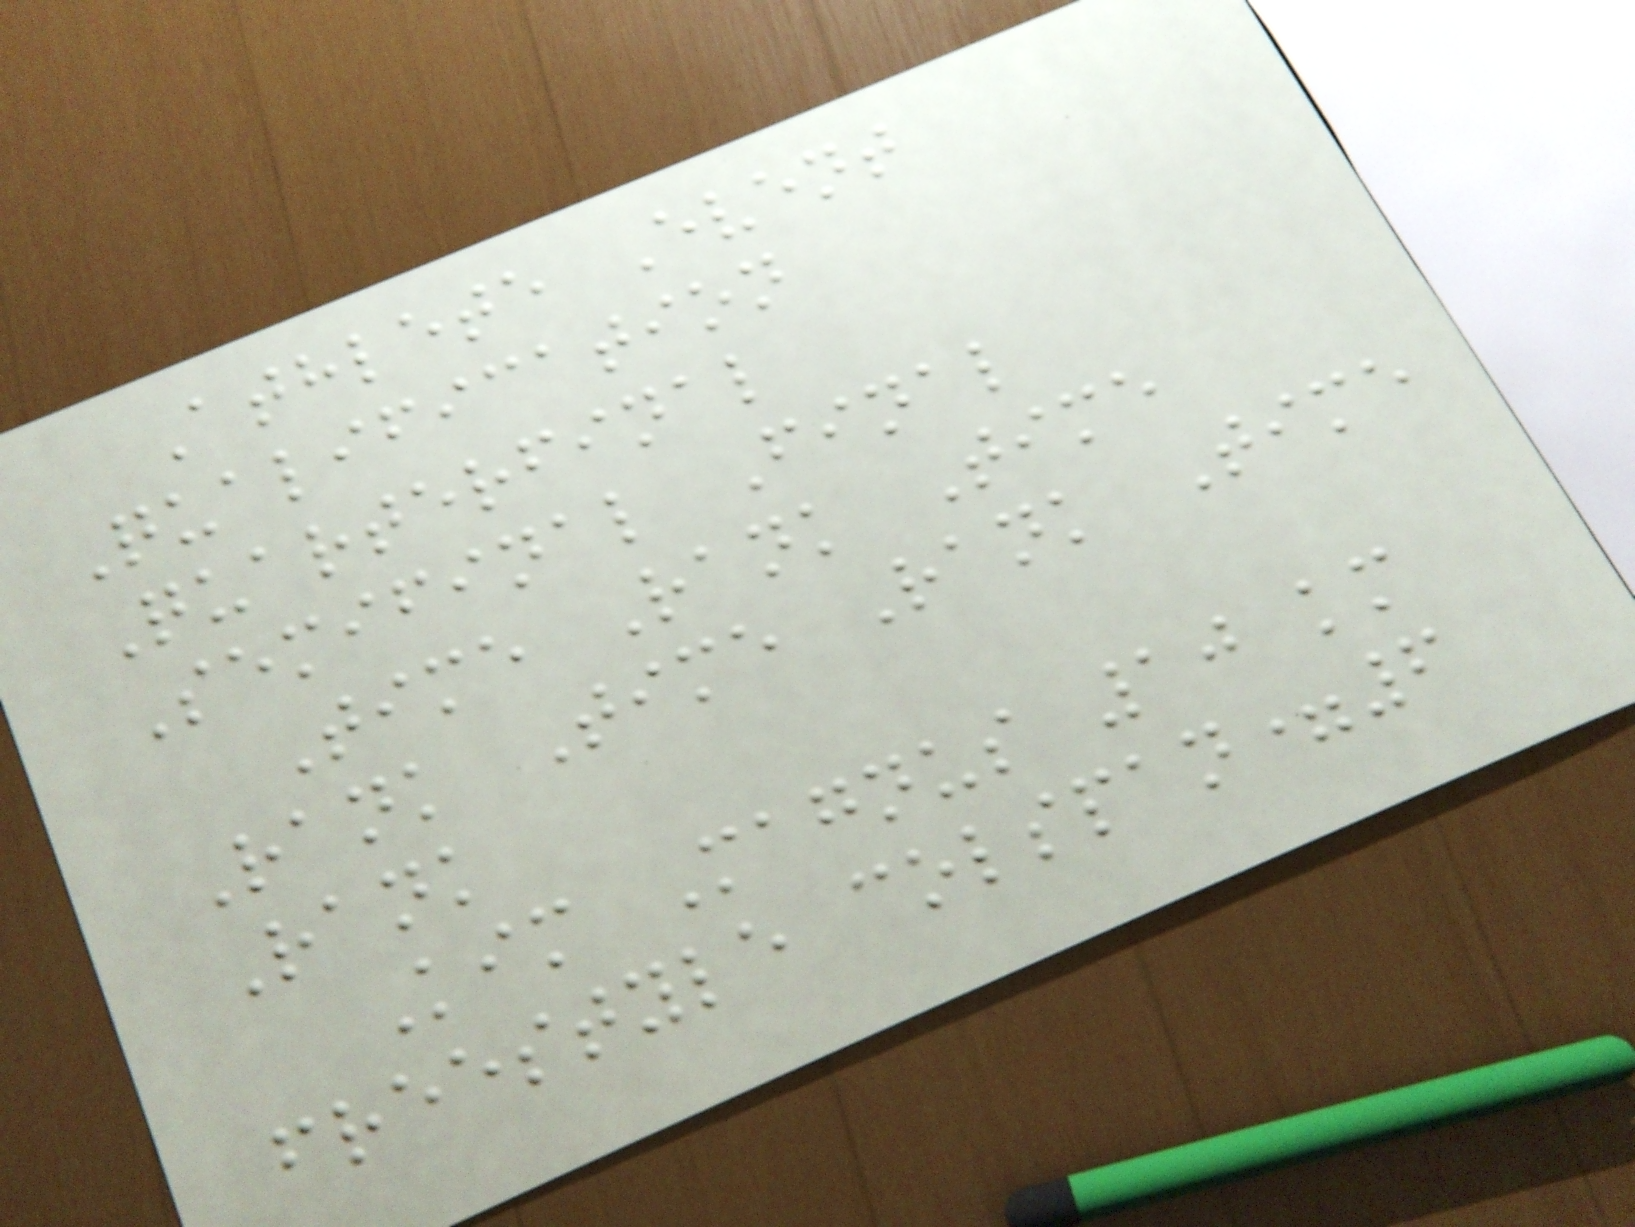Athlete Event
Qualification
Quarterfinal
Semifinal Final
Time Rank Time
Rank Time Rank Time
Rank
Kim Magnus 10 km
freestyle colspan=6
